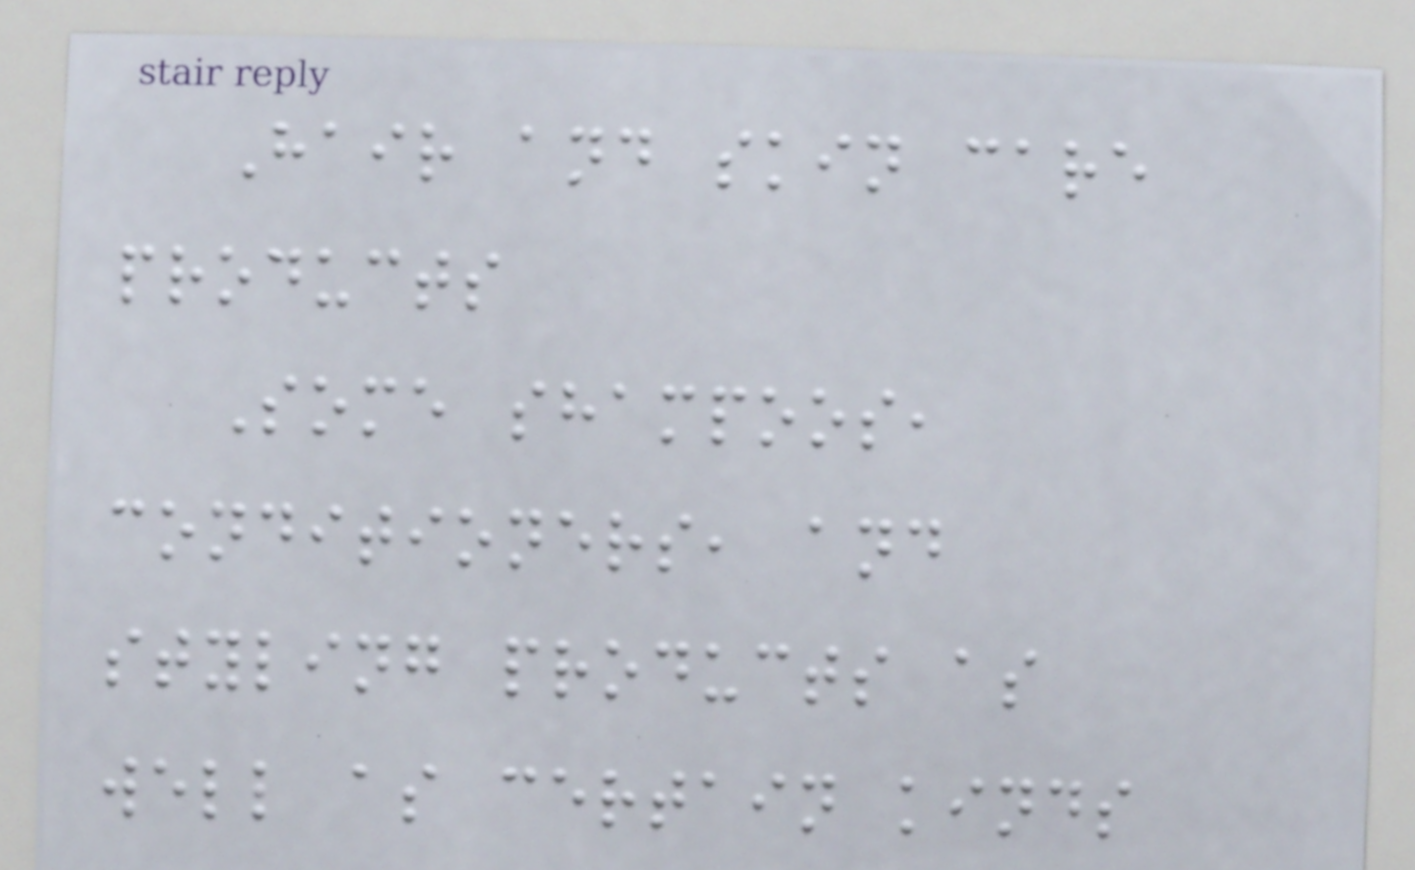Hair and skin care
products
Some shampoos,
conditioners, and
styling products as
well as certain kinds
